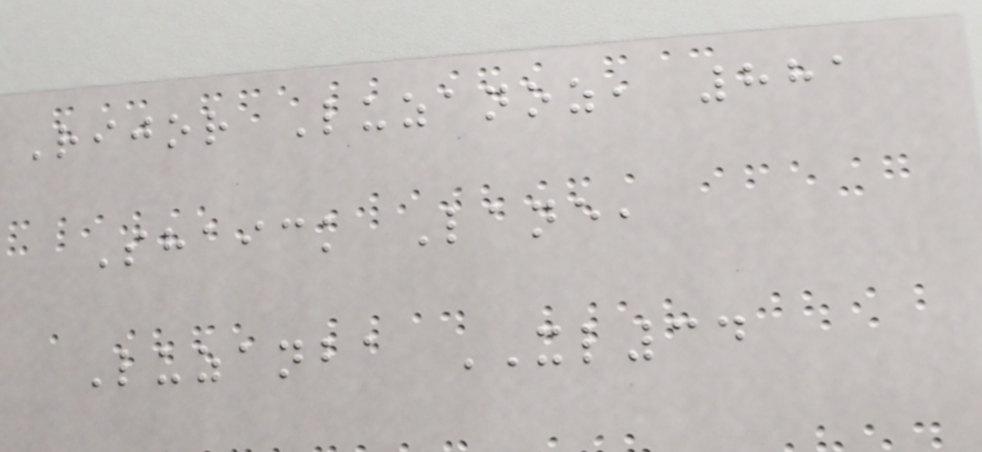Rijor Luzanoz, 881
Shaick Lane,
Luzanba XL34
